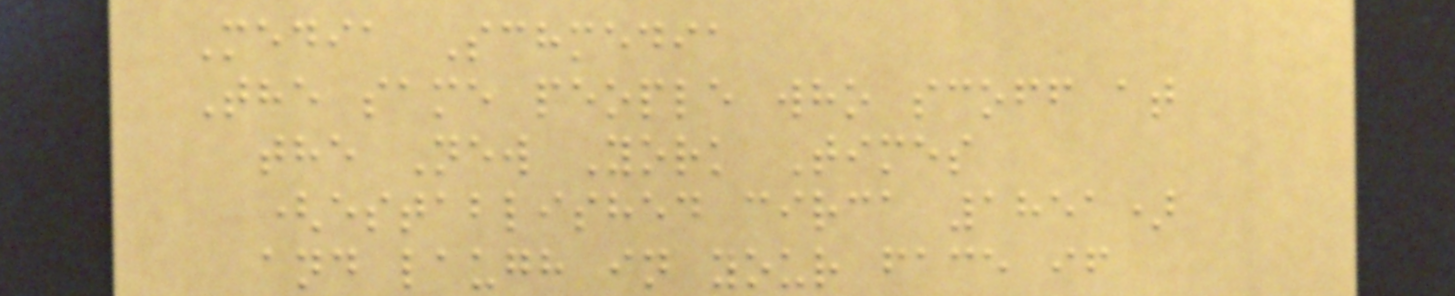Media Schmedia
The same people who scoff at
the New York Times
(established circa 1851)
and laugh in your face if
